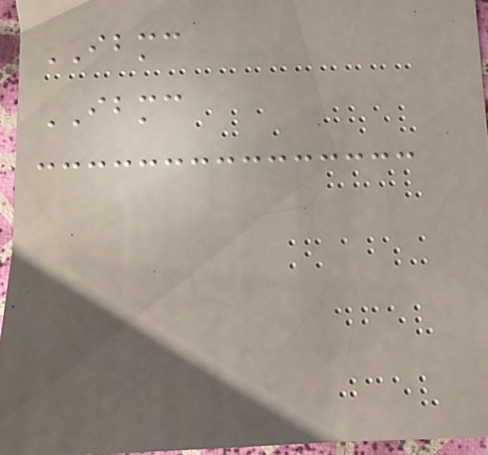IBMC
IBMC
